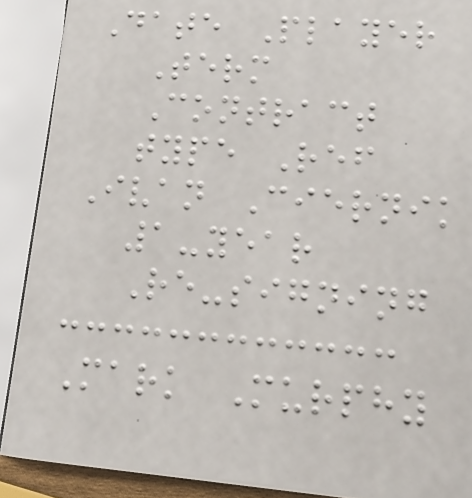Date Player
Term
Contract
type Ref
Ivan Ciernik
1-year
Re-signing
Mark Murphy
